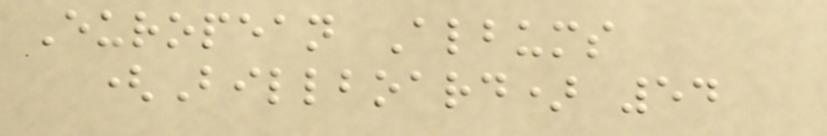European Albums
(Billboard) 54
